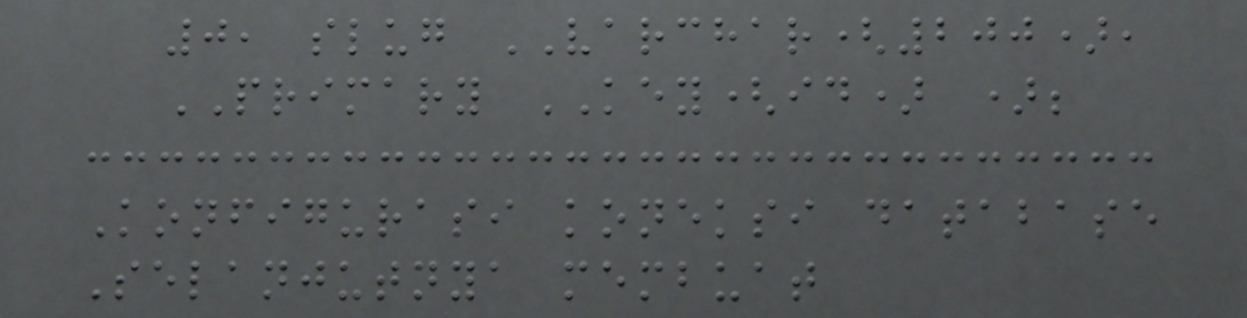0, slug VARCHAR(200),
PRIMARY KEY(id) );
Konfigurasi koneksi database
Selanjutnya membuat
